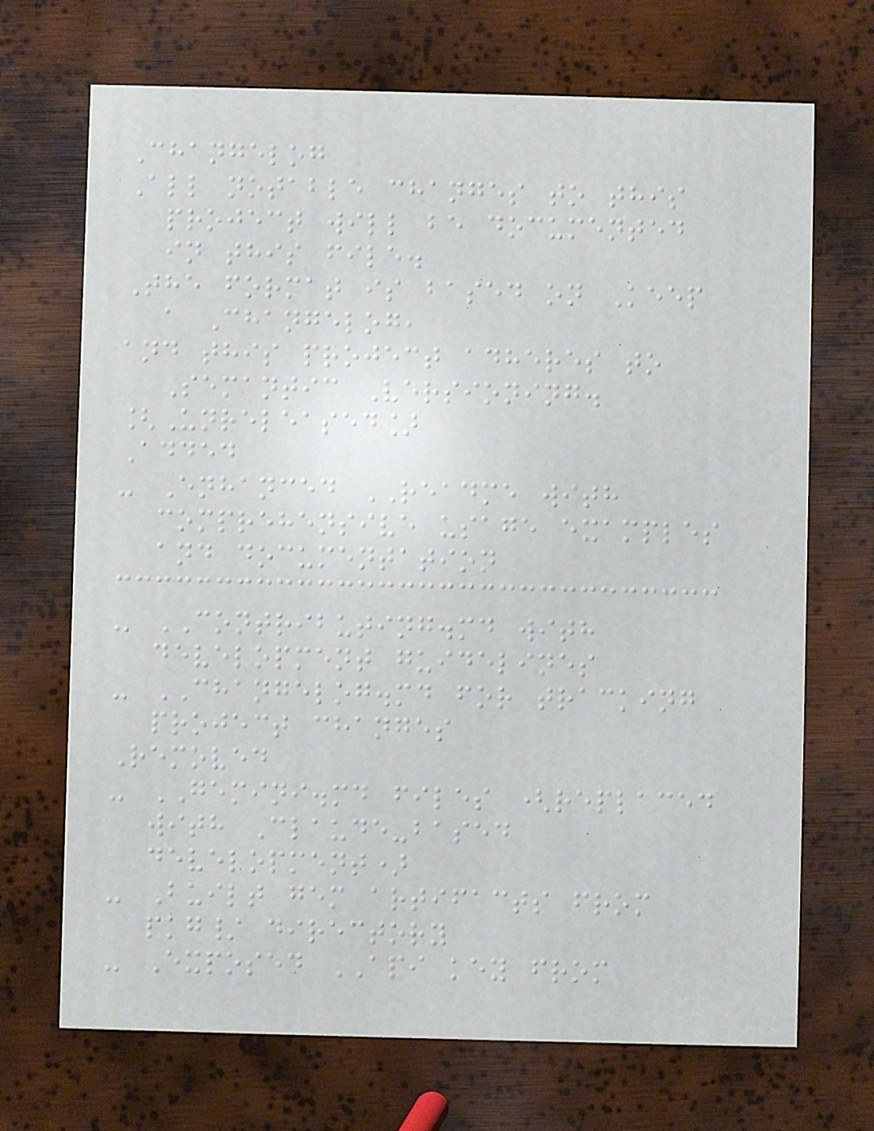Changelog
All notable changes to this
project will be documented
in this file.
The format is based on Keep
a Changelog,
and this project adheres to
Semantic Versioning.
[Unreleased]
Added
- Enhanced README with
comprehensive usage examples
and documentation
- CONTRIBUTING.md with
development guidelines
- CHANGELOG.md for tracking
project changes
Removed
- GEMINI.md files (replaced
with Claude-based
development)
- Built gem artifacts from
pkg/ directory
- Exposed API key from
